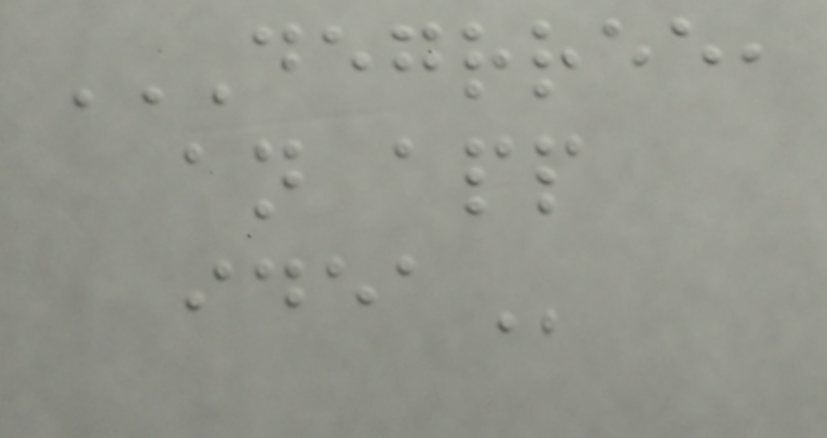DEGRREE,
AN APP
IDEA
